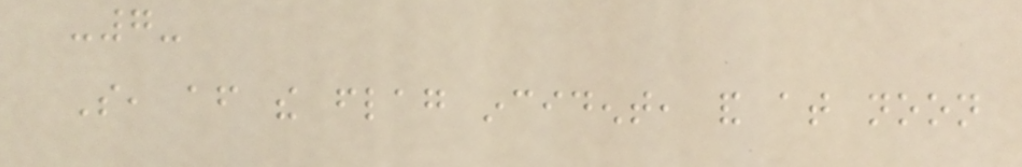-7-
So, after the flag incident, and at noon
